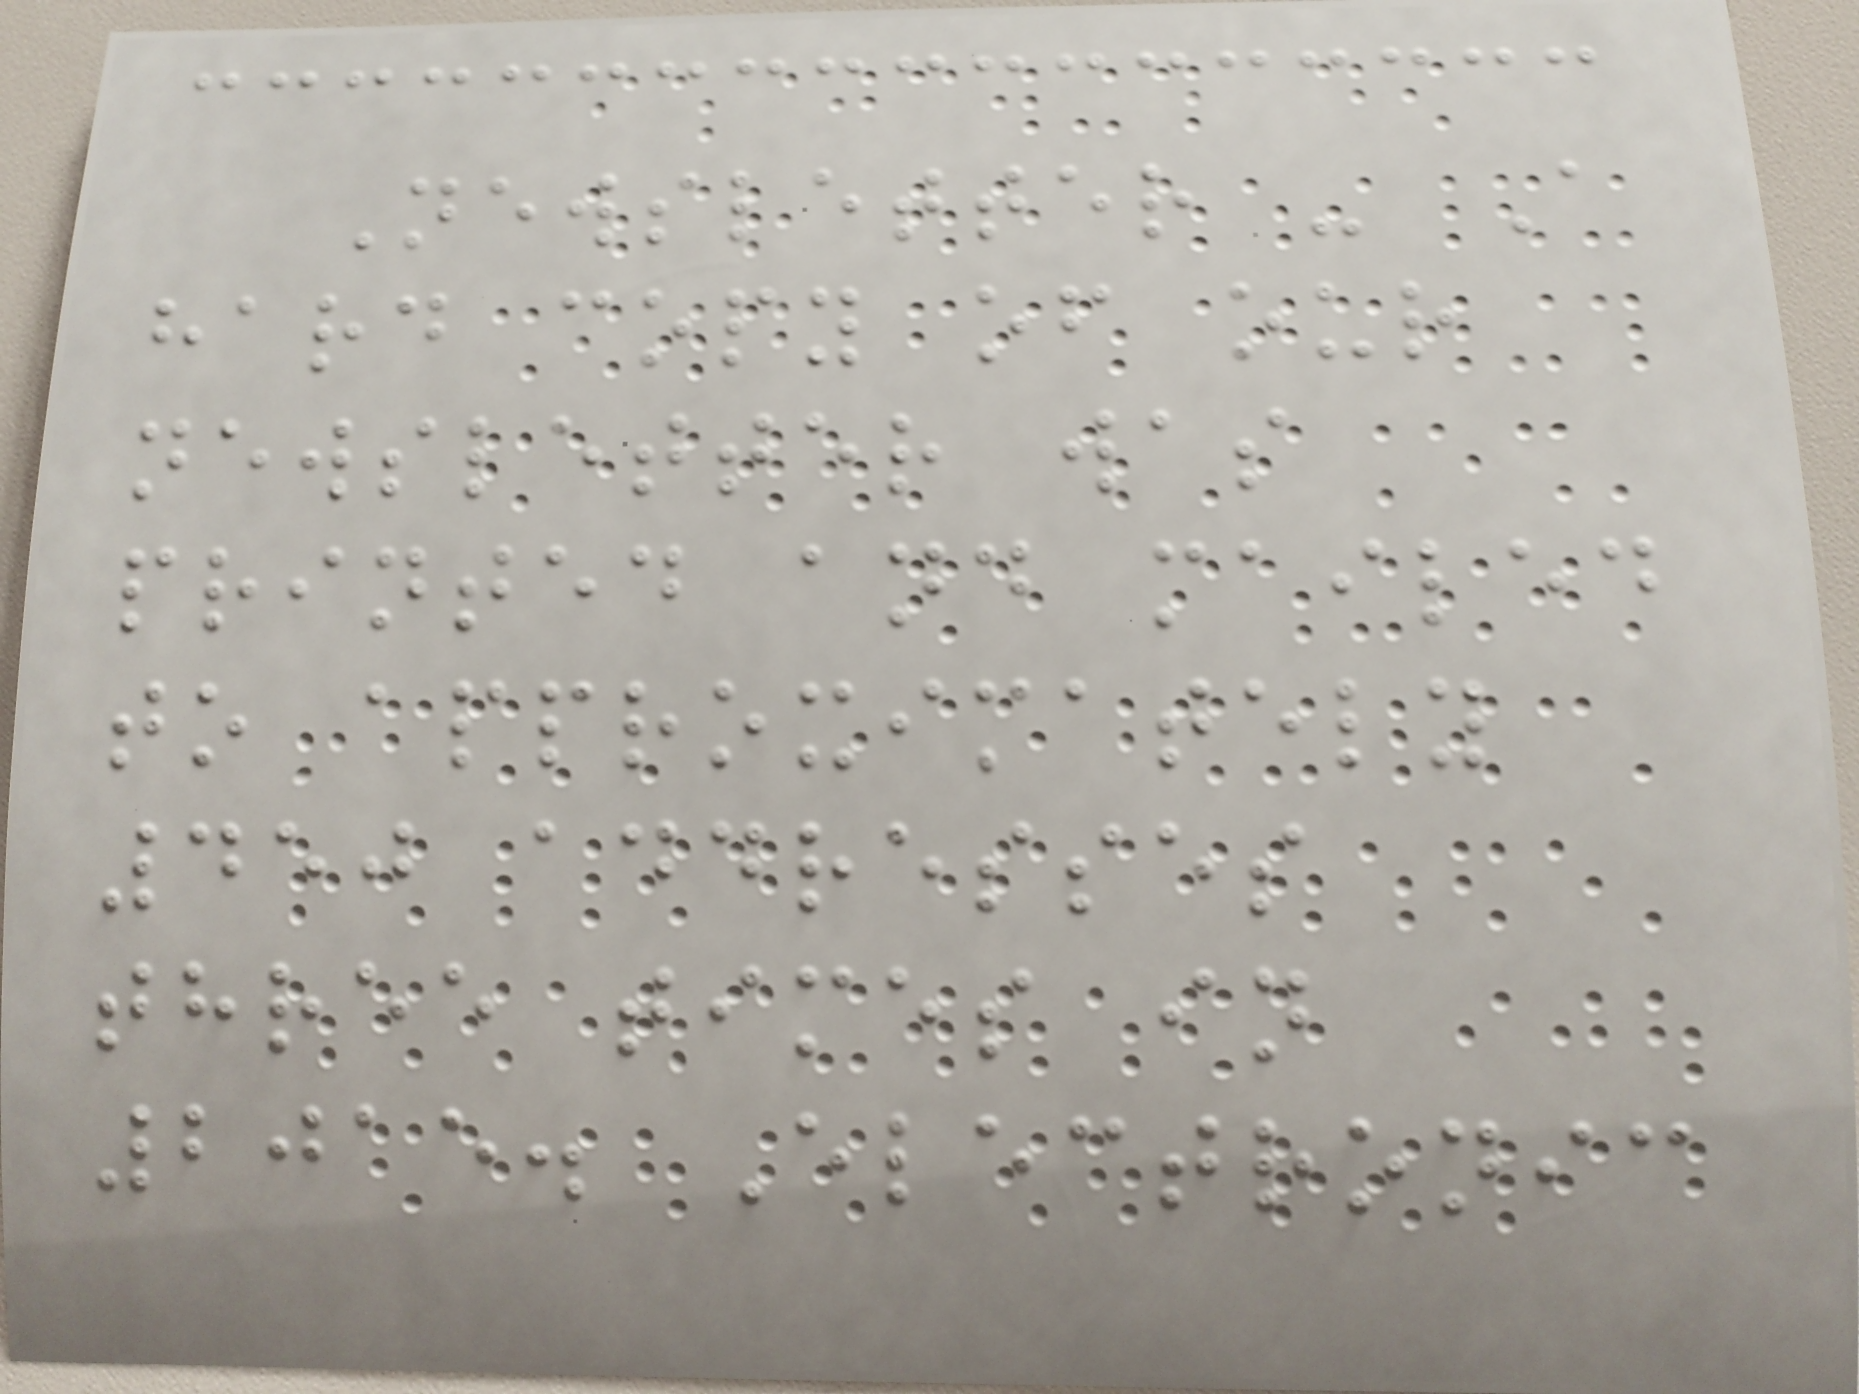Newsletter - A
hard copy of our
newsletter was
printed and mailed
to approximately
450 addresses
three times in
2015. Electronic
